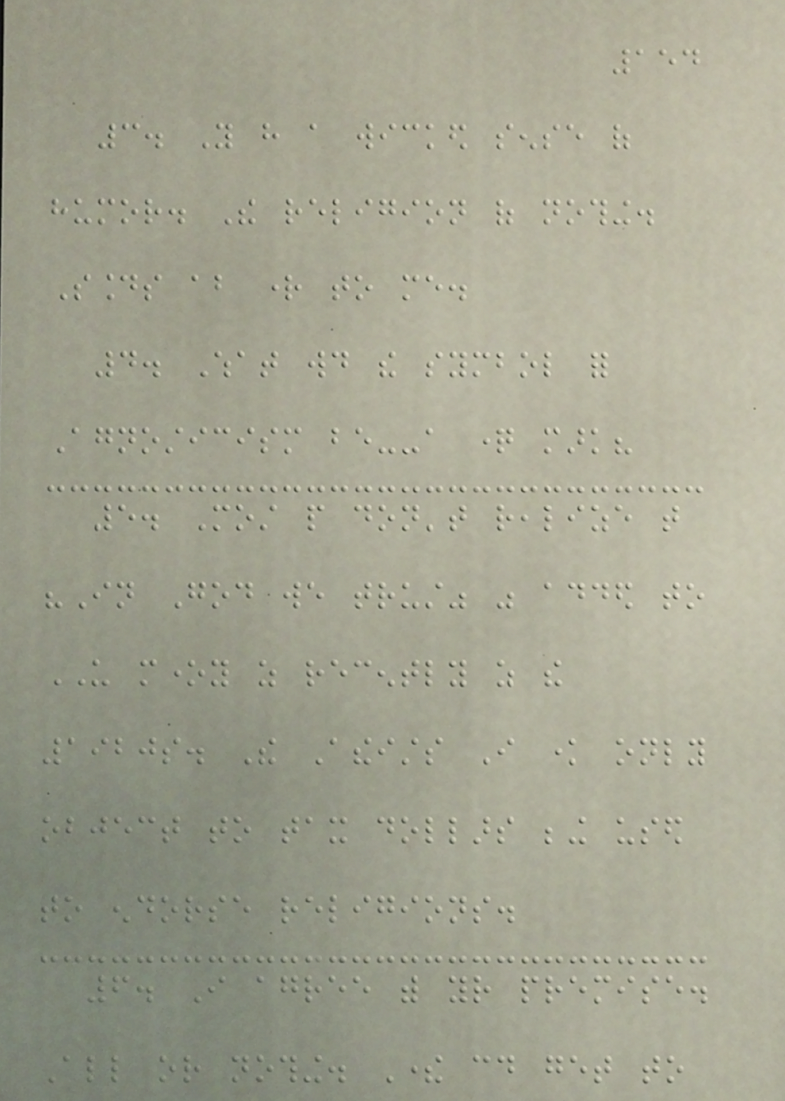154
3. You have a wicked sense of
humor. The religion of nothing.
Sounds about right to me.
4. What would the symbol for
Agnosticism be--a question mark?
5. Most people don't realize that
"In God we trust" was added to
US money as recently as the
1920s. The Atheists I know only
object to tax dollars being used
to endorse religions.
6. I agree with your premise.
All or nothing. There could get to
